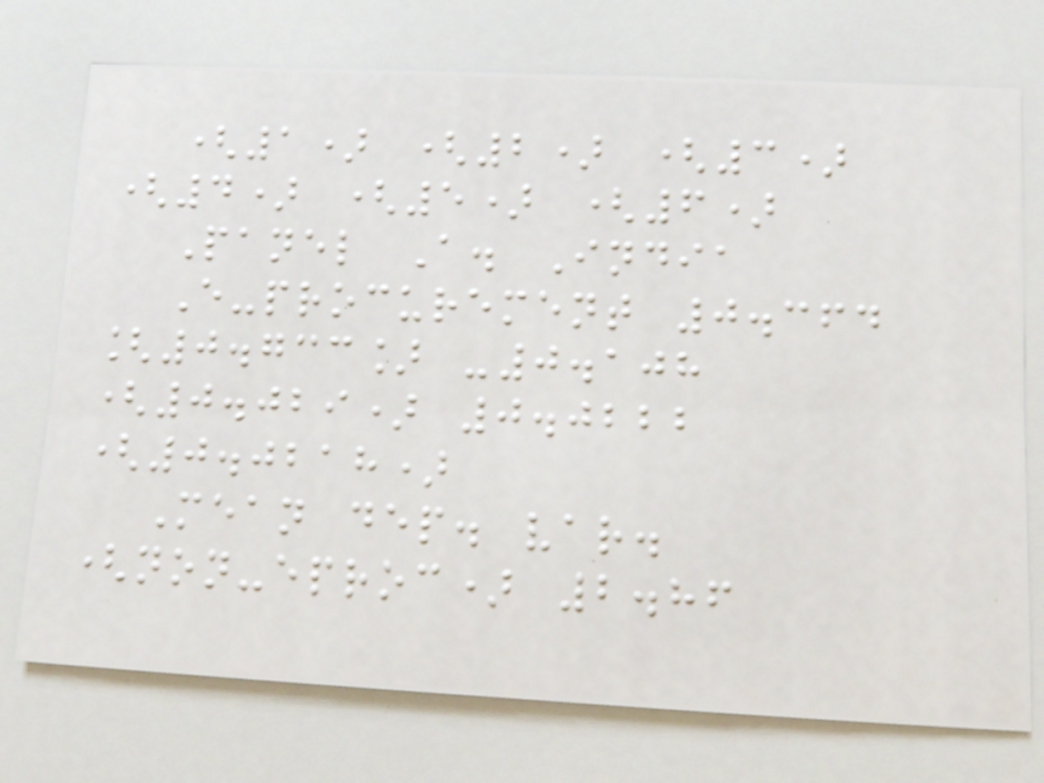(1) (2) (3)
(4) (5) (6)
Panel A. India
E-procurement 0.364
[0.733] -0.108
(0.029) 0.0222
(0.0218)
Mean dep. var.
(non-eproc) 2.86
